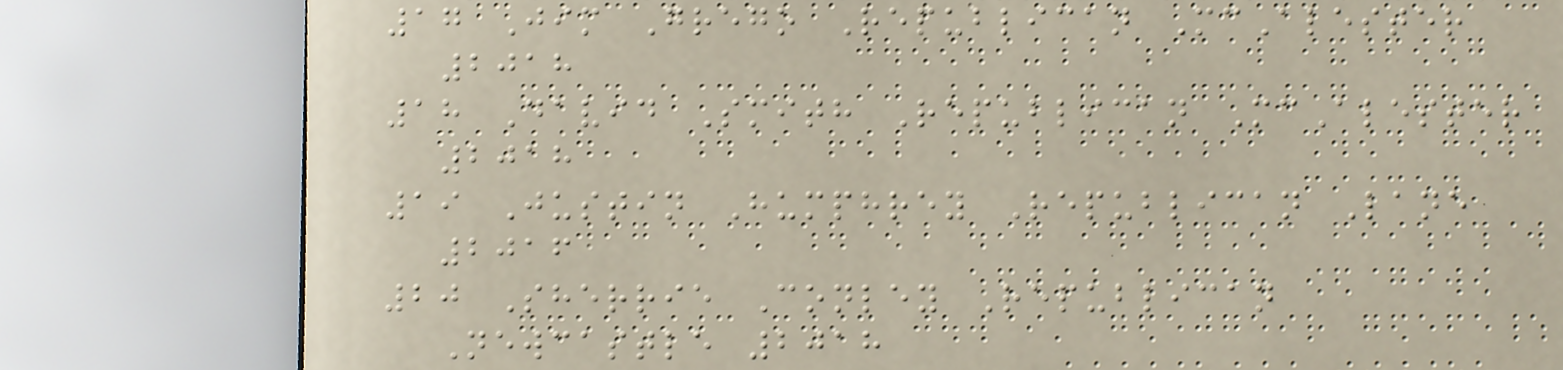17 Jim Grego Republican McAlester
2018
18 David Smith Republican McAlester
2018
19 Justin Humphrey Republican Lane
2016
20 Sherrie Conley Republican
Newcastle 2018
